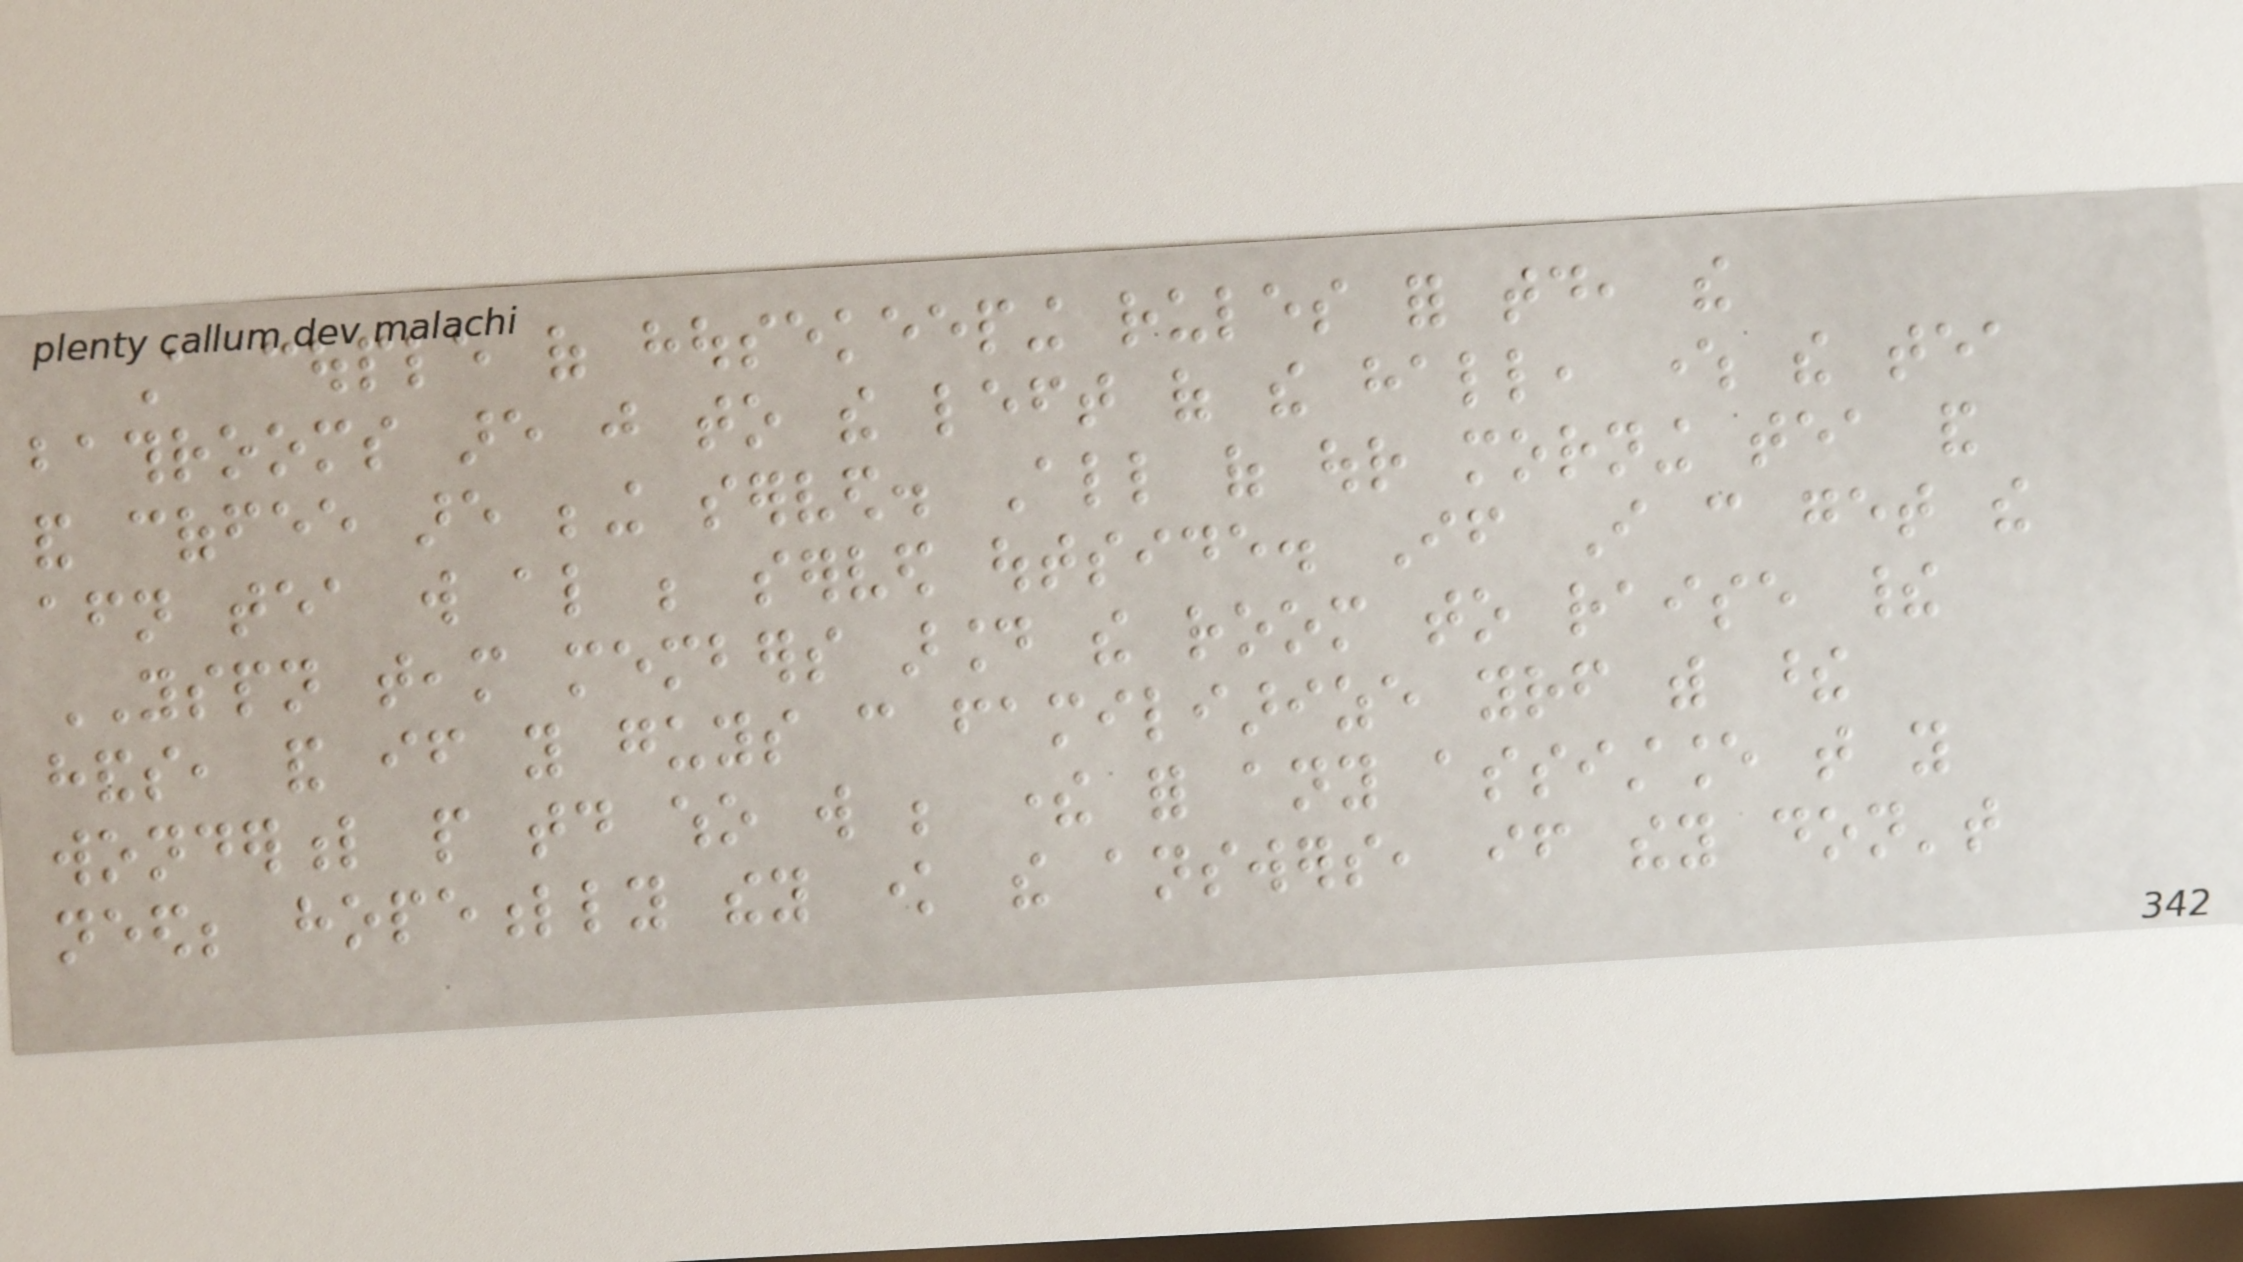A couple of housekeeping rules for today, the
bathrooms are just to the left of the hall, where the tea
and coffee are being served. All of our morning tea and
afternoon tea will also be served outside. If I can get the
YSPN team members around the room to raise their
hands, and if you guys can familiarize yourself with these
wonderful people today who will be there for any assistance that you
need; hopefully they know the answers, if they don't
